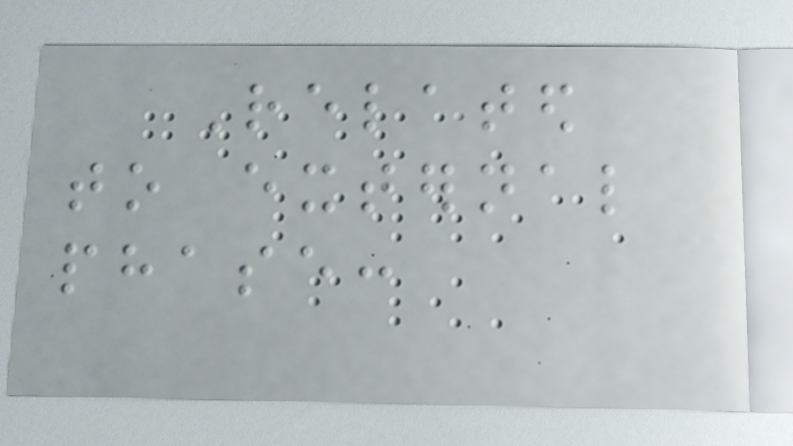Related
to external
phase:
